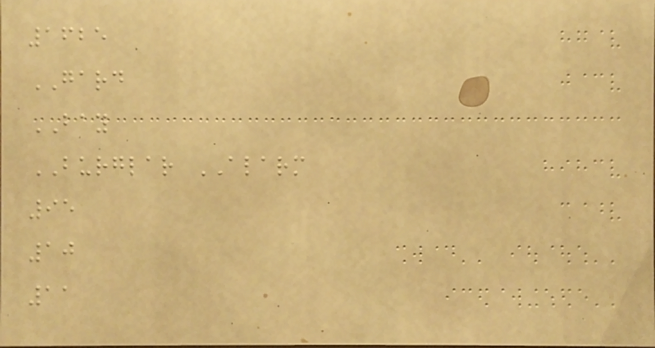1625
GARD
BAY
BURGLAR ALARM
95
10
11
